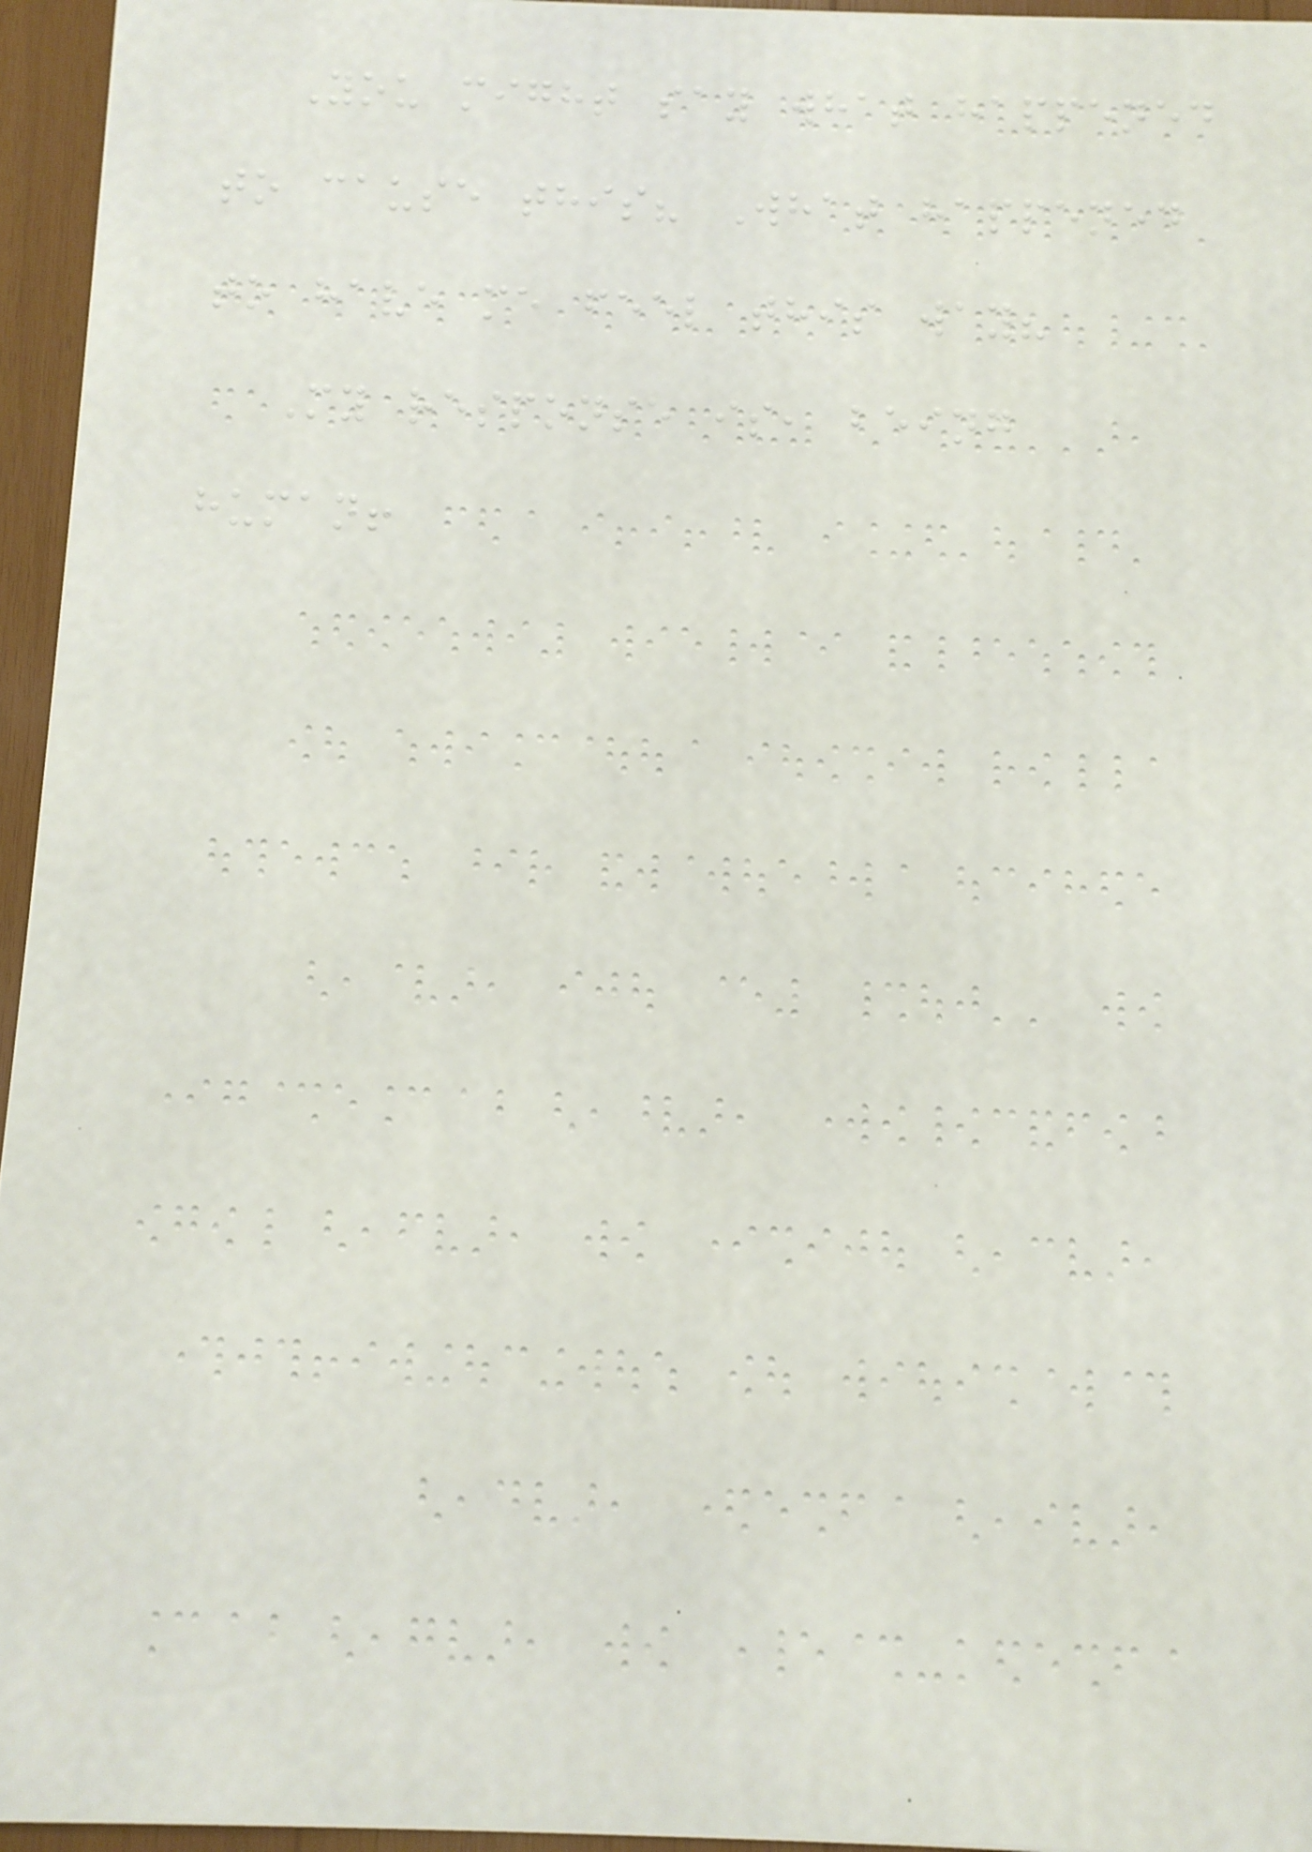You might say what happened
to cause this? What happened
to have me feel this way?
My response is, being
human!
